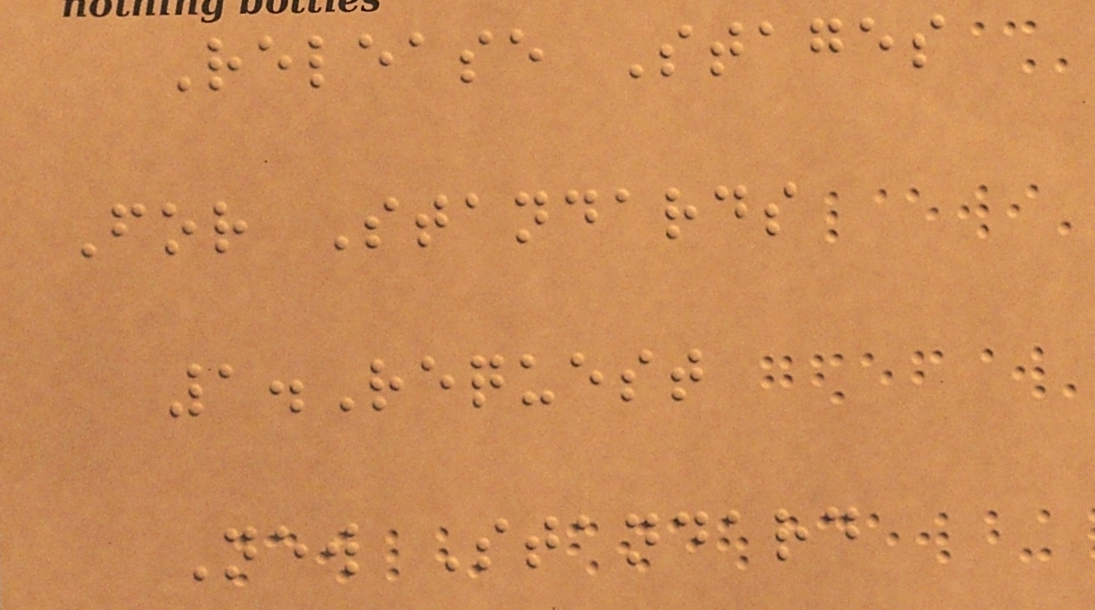Release Stages
For Standards
1.Request
New Standard
